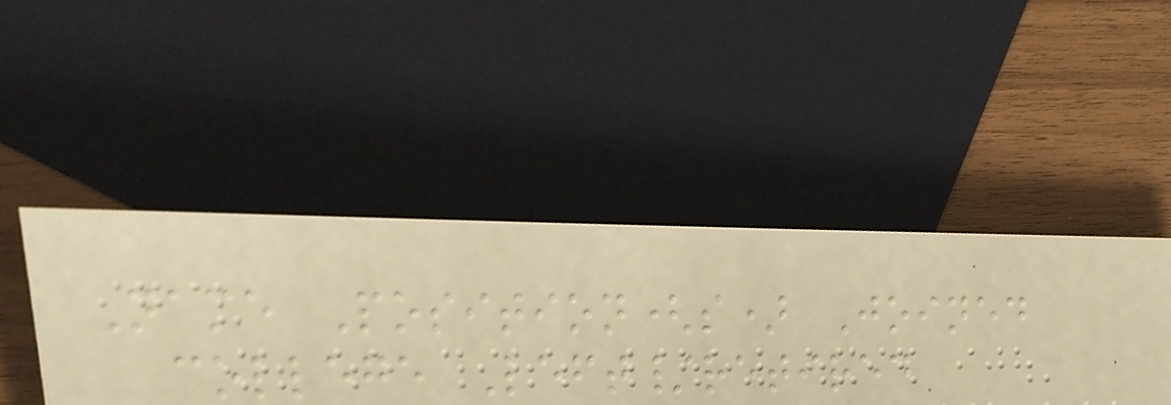Name Position(s) Joined
college Left/retired
